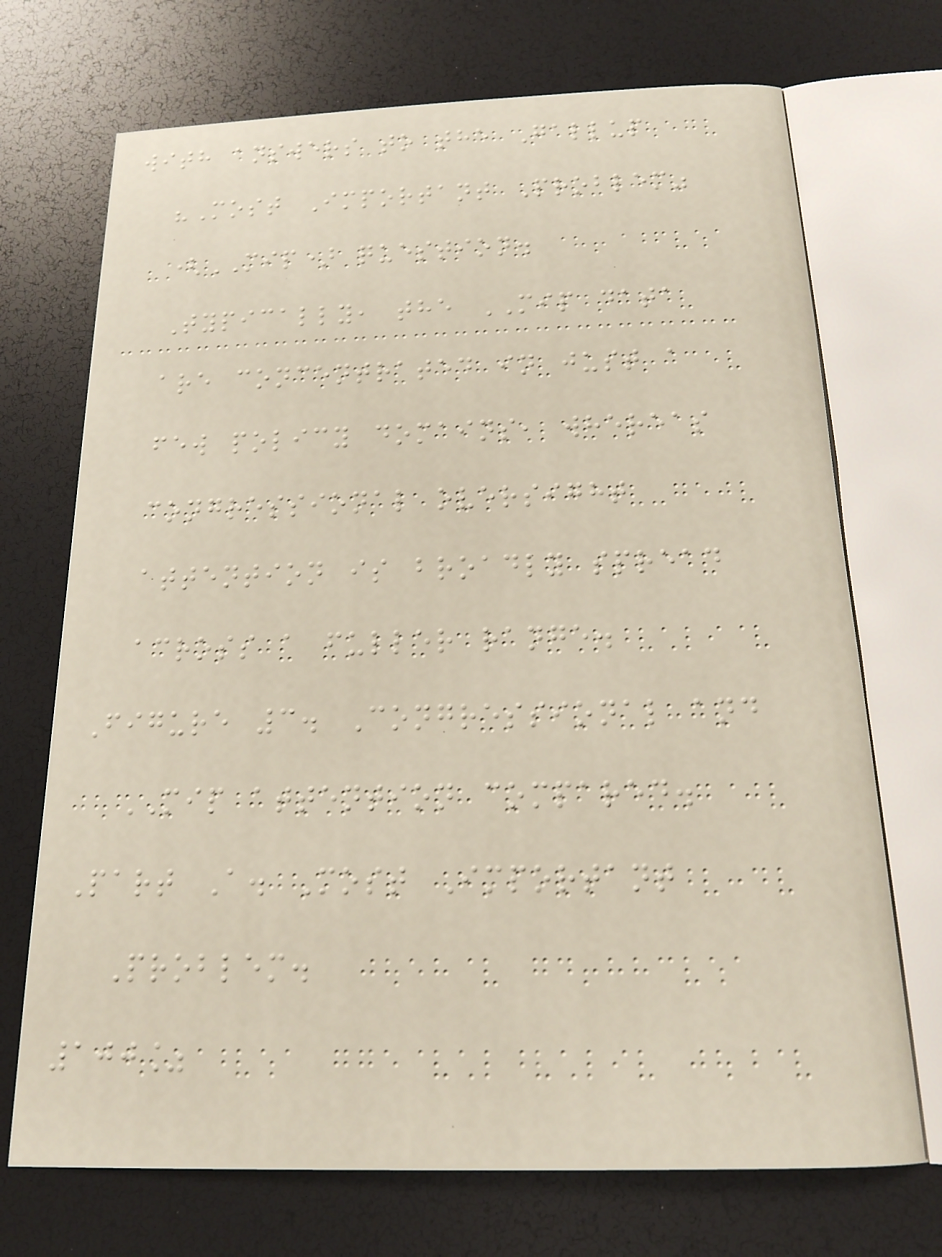with answers to the Gallup
"Most Important Problem"
(MIP) question.
Typically, the MIP data
are concentrated in just a
few policy domains, whereas
congressional oversight
attention is broadly spread
across a fuller range.
Figure 3. Congressional and
MIP attention compared.
Part A. Most Important
Problem.
100%
